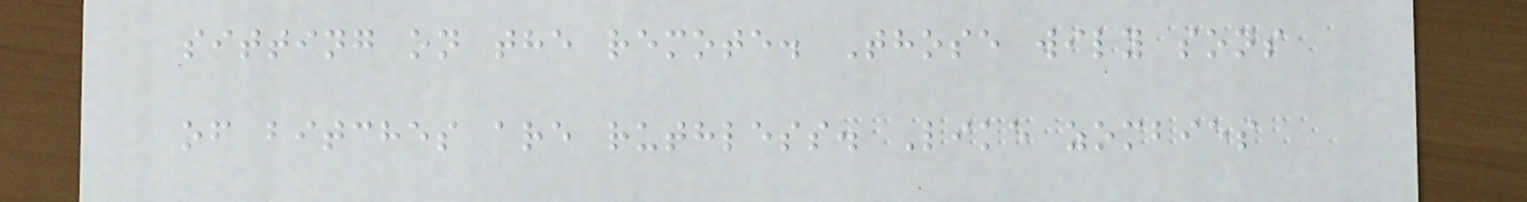sitting on the remote. Those wily sons
of bitches are ruthless. Like zombies
